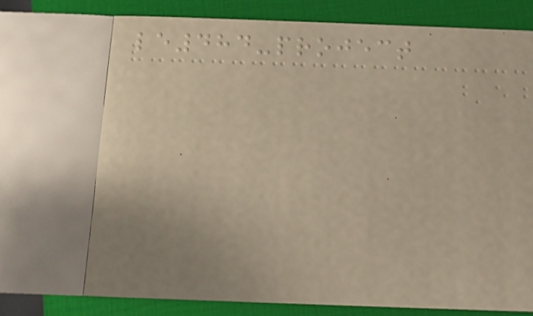le484-project
